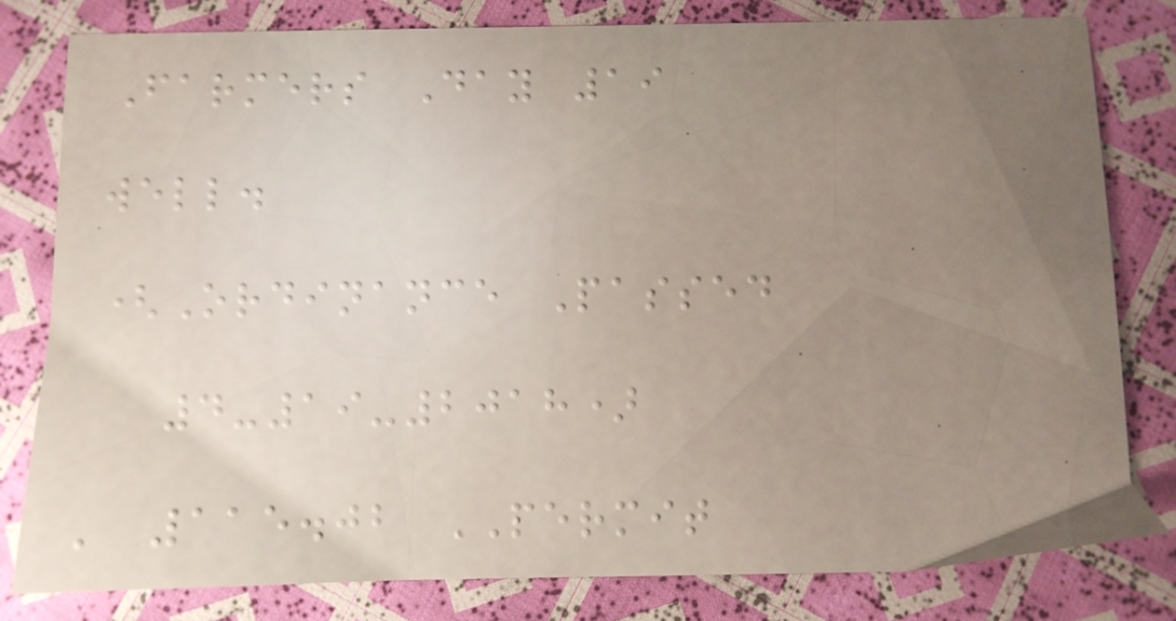Farmers Day 19
well.
(Ordinance Passed
4-19-2018)
' 115.02 PERMIT
